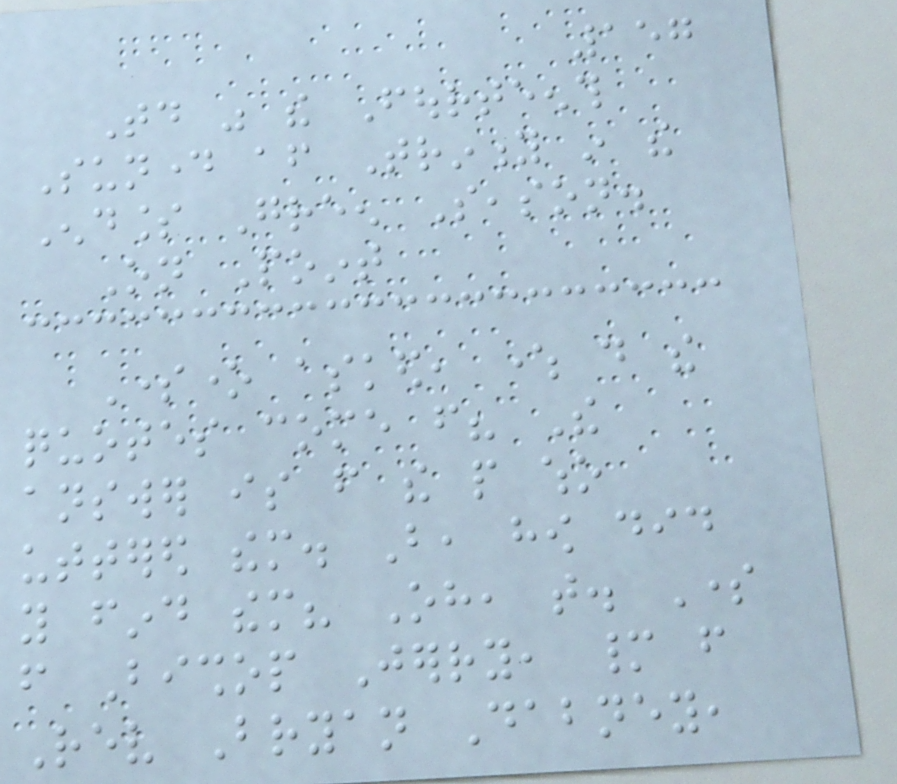157
Today was the Fourteenth
Sunday after Trinity in the
Endless Green Season.
On Point
Someone asked, where do the
quotes come from? The
answer is from the people who
uttered them. But, how did
you find them? Oh, that. Some
from Bishop Jerry, many from
Rev Bryan Dabney,
